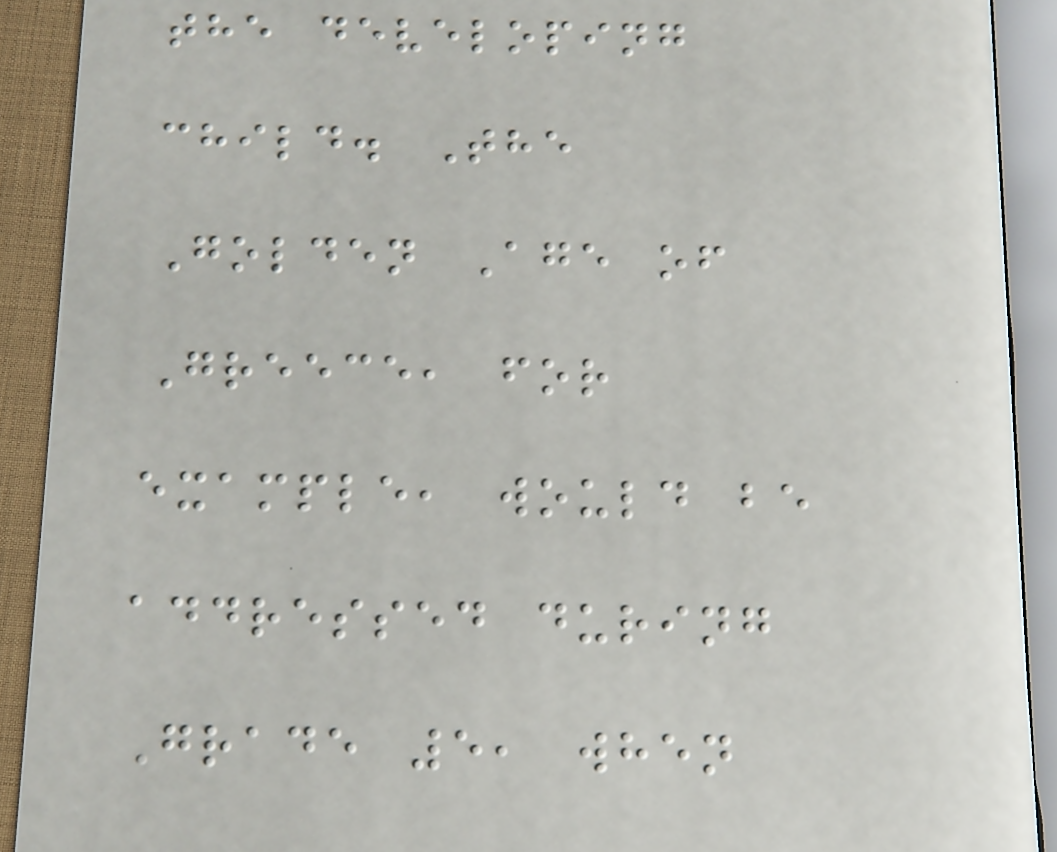the developing
child. The
Golden Age of
Greece, for
example, would be
addressed during
Grade 5, when
